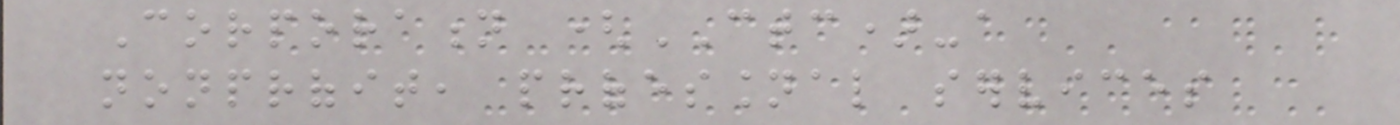Corporation (CTC)-a
nonprofit, professional services
